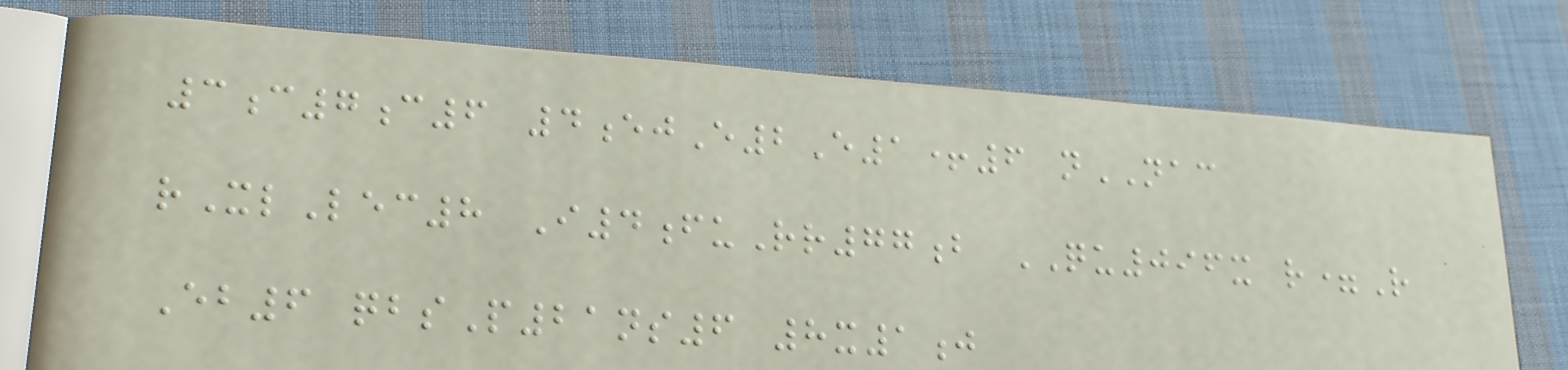3c7c6 4ejE2E1+6 nNAC
rXlLec8 I4fuRr77b QU096x r=R
Eb6 qbsP21ns6 8x1j
